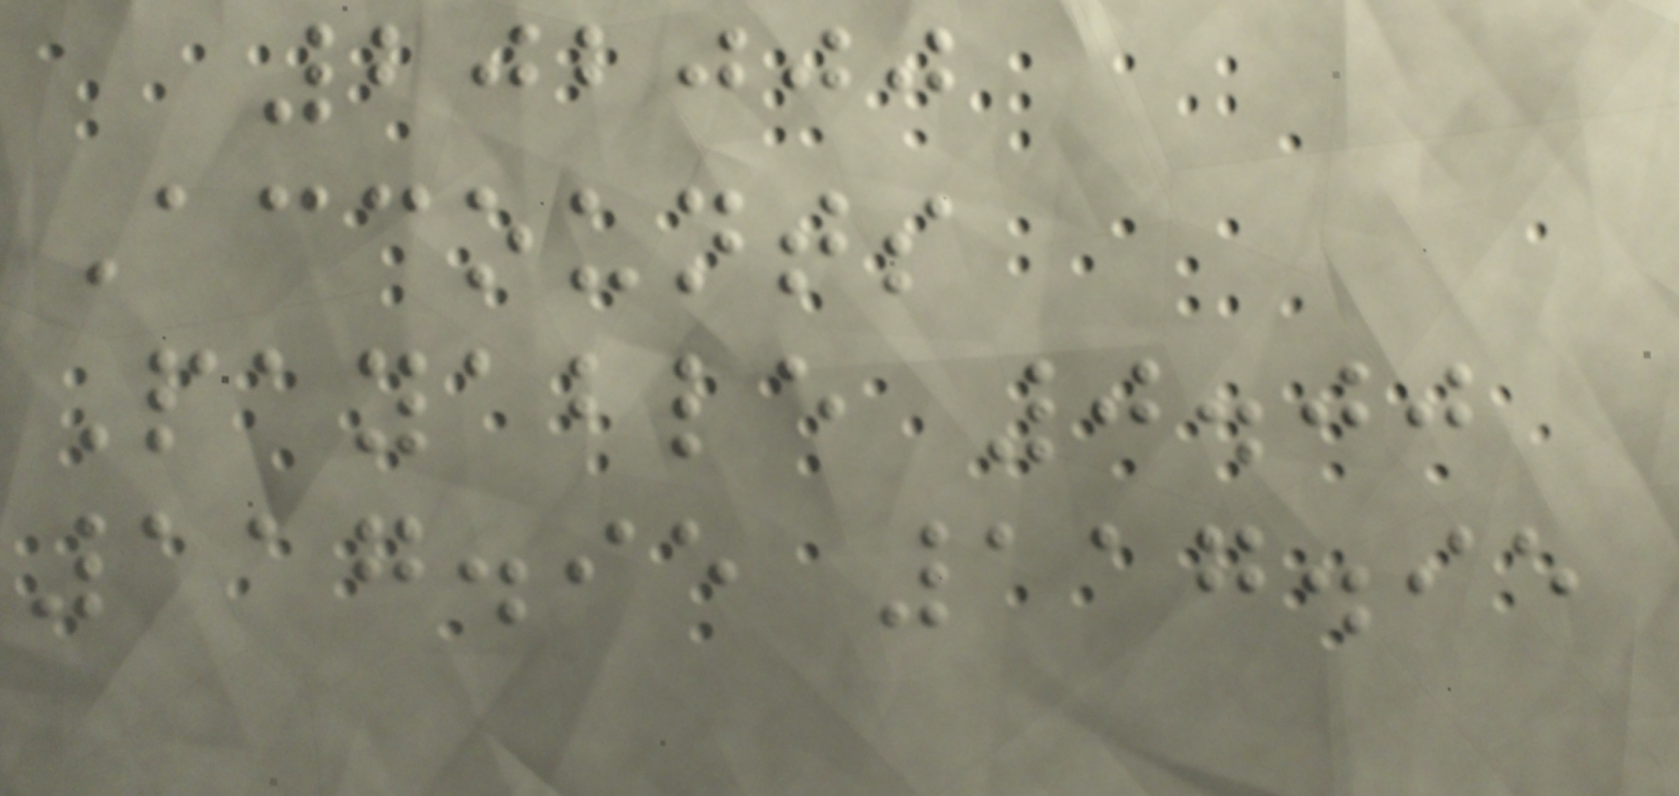202000
Accounts
Payable 0.00
117.95 117.95
